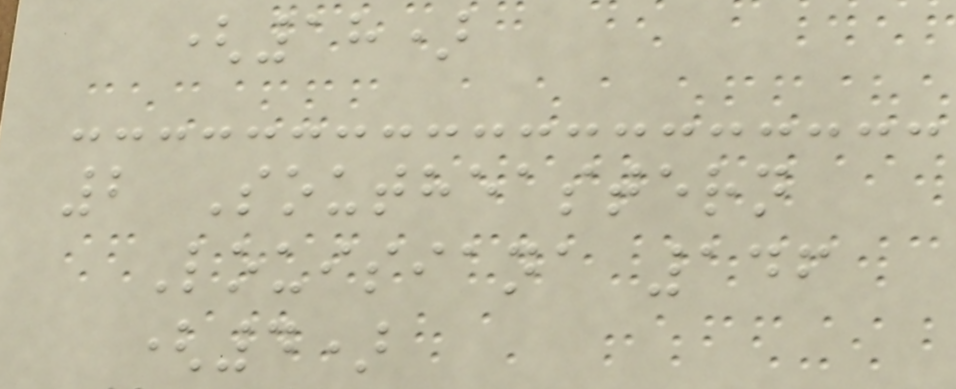(18)
2 Southeastern
Louisiana 146
(4)
